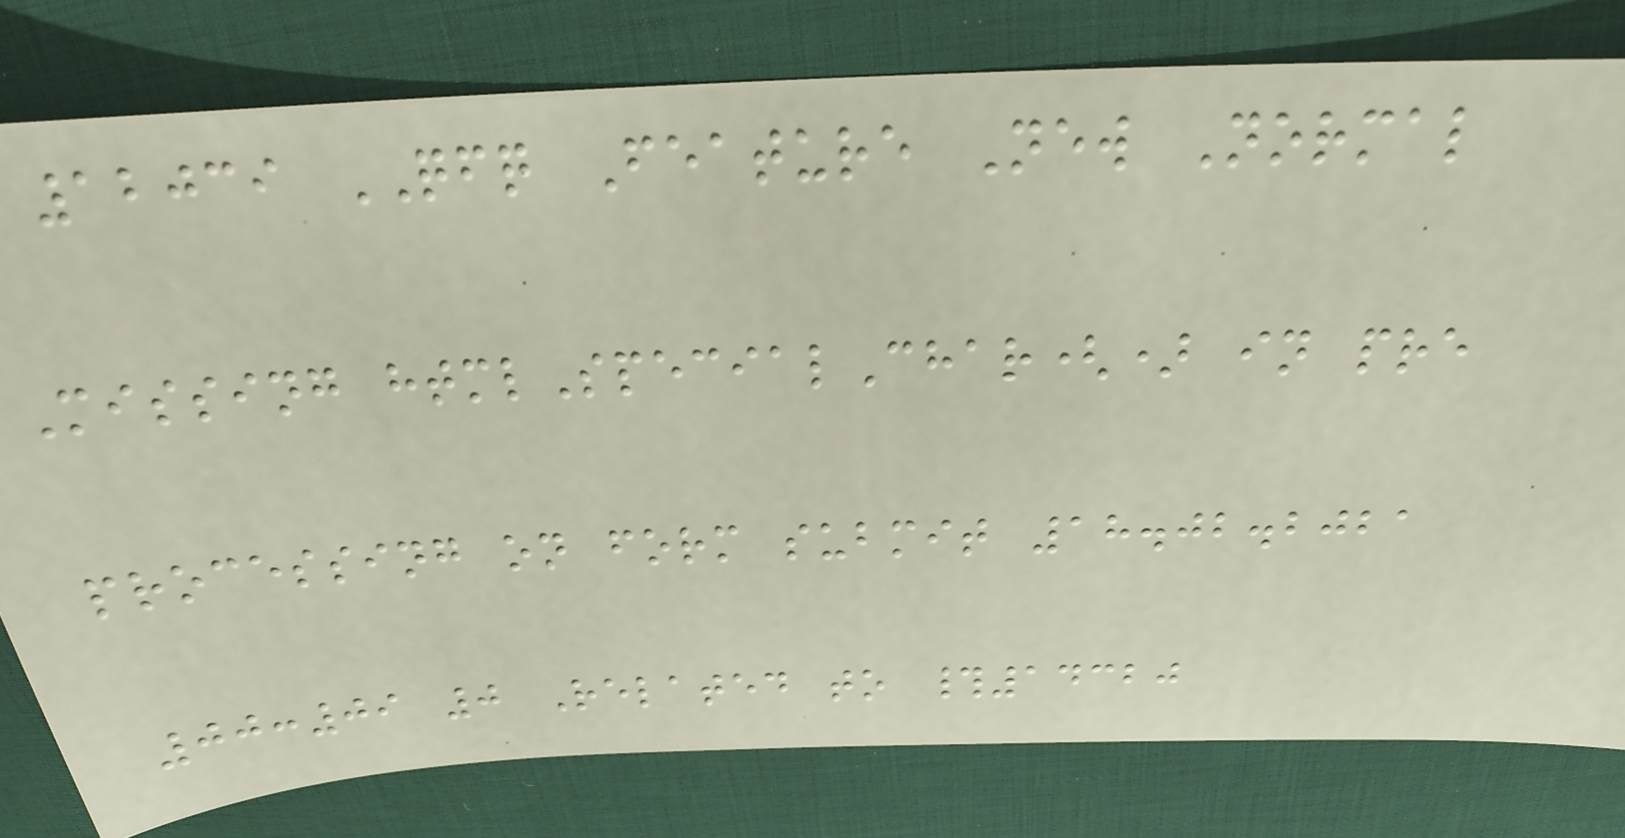12039 QFQ Feature New Normal
Missing htmlSpecialChar() in pre
processing on form submit 18.02.2021
00:09 0 Related to #14320
